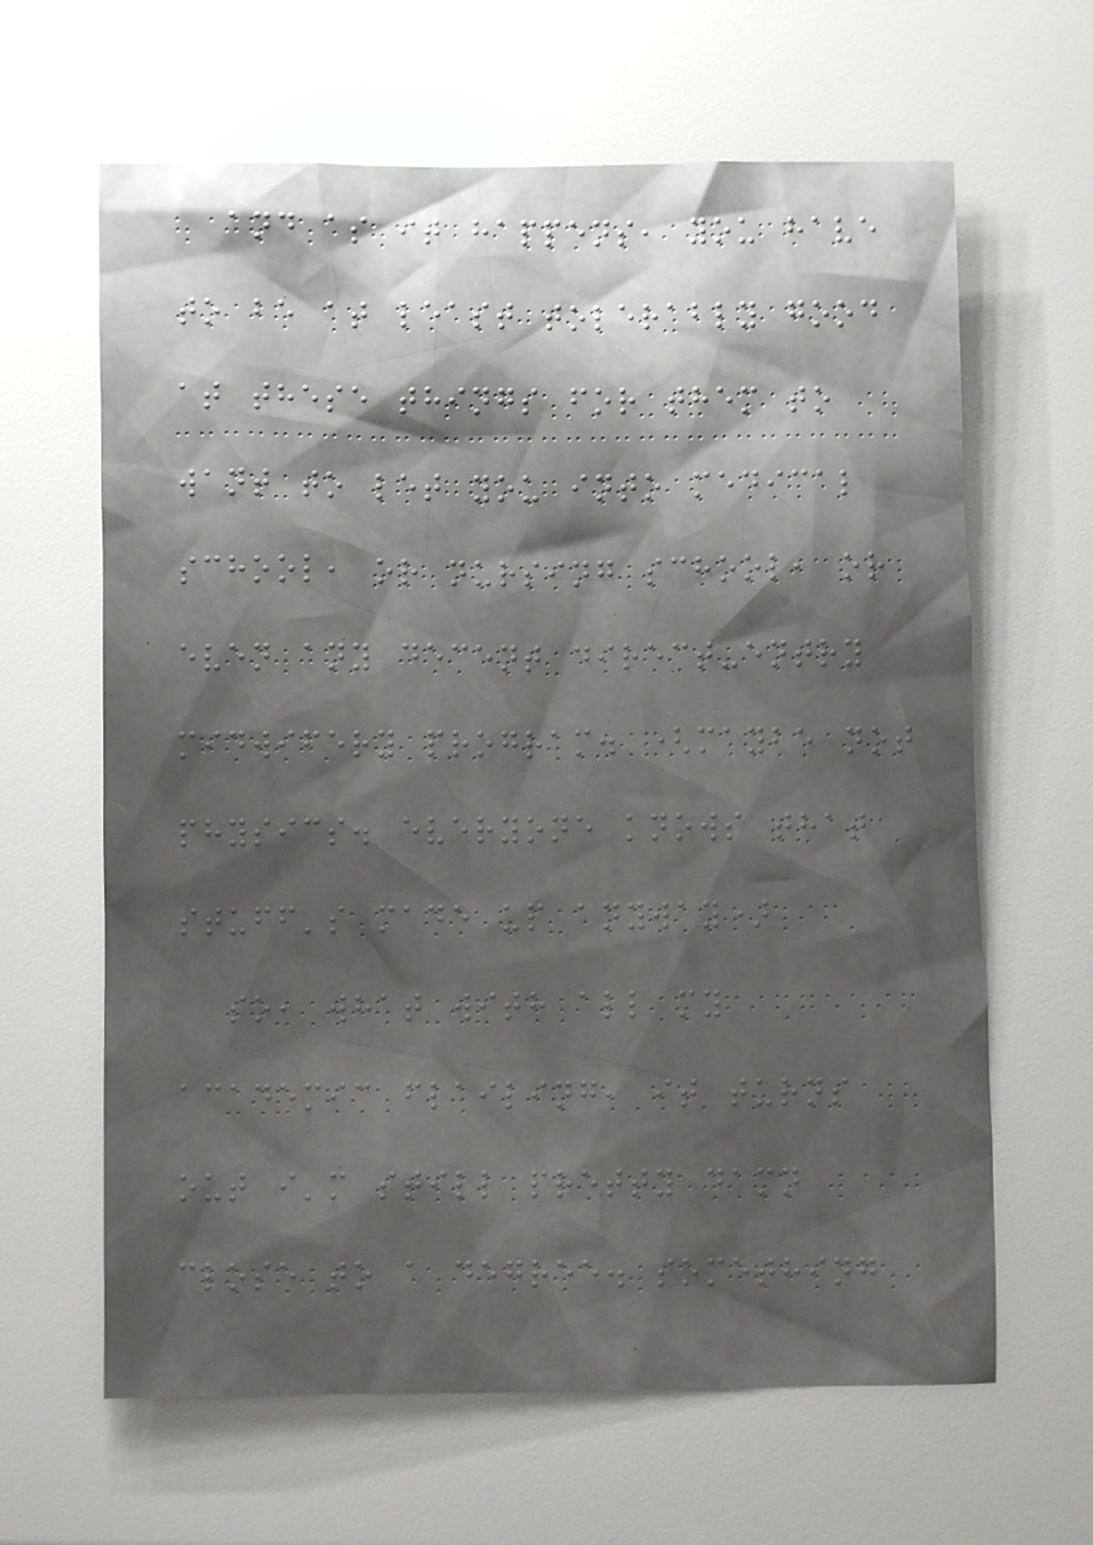and as it happens, you have
to be at least tolerably good
at these things for them to
want to let you into medical
school, or nursing school, or
even any decent direct-entry
midwifery program. (maybe not
physics. everyone knows that
stuff's made up anyway)
so, what with all my
academic flailing, it turns
out i'm still pretty damn
close to a degree. something
